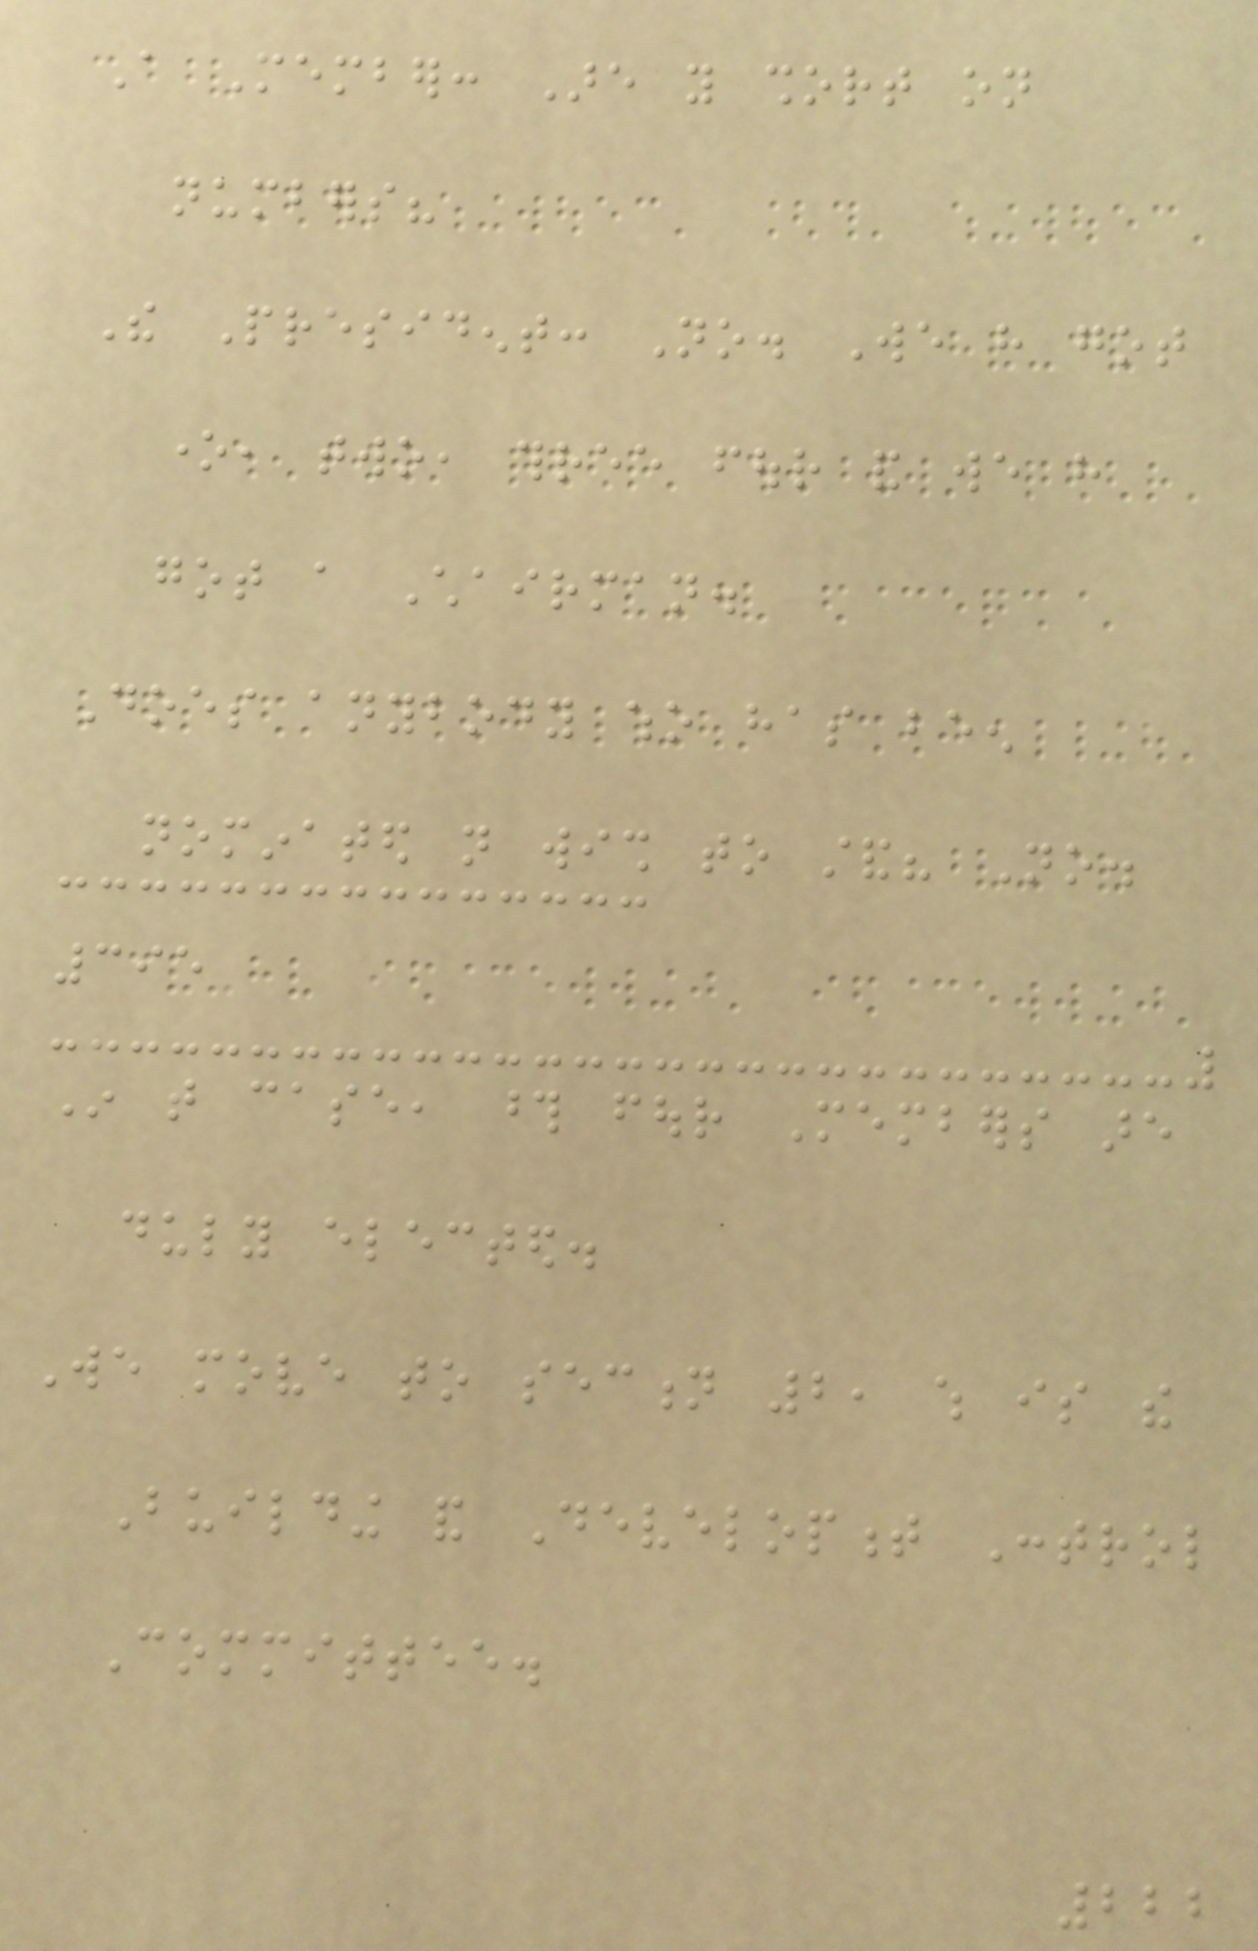A Member: Are you short on
numbers?
The President: No. We have got
one, two, three four and we have
got a Chairman.
Does anybody who has been
nominated not wish to stand? No.
395
In that case, those four Members are
duly elected.
We move to section 2, which is the
Building and Development Control
Committee.
222
